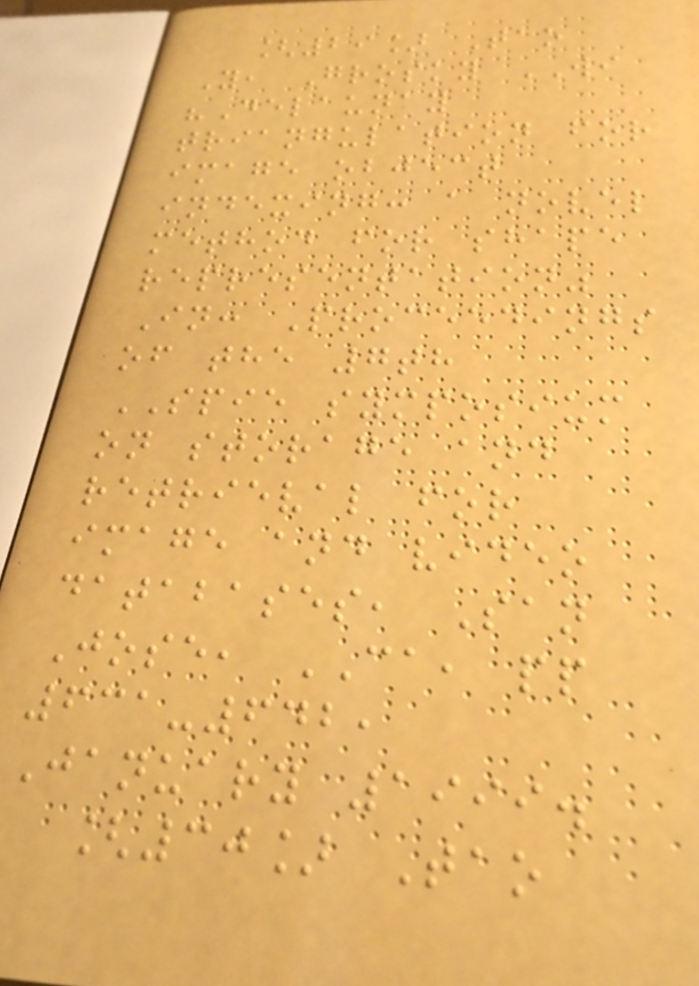[29] Tao
Y, Grosky WI
"Delaunay
triangulation for
image object
indexing: a novel
method for shape
representation"
In: Proceedings
of the 7th
SPIE symposium
on storage and
retrieval for
image and video
databases, San
Jose, CA, pp
631-642,
January 1999.
[30] Tao
